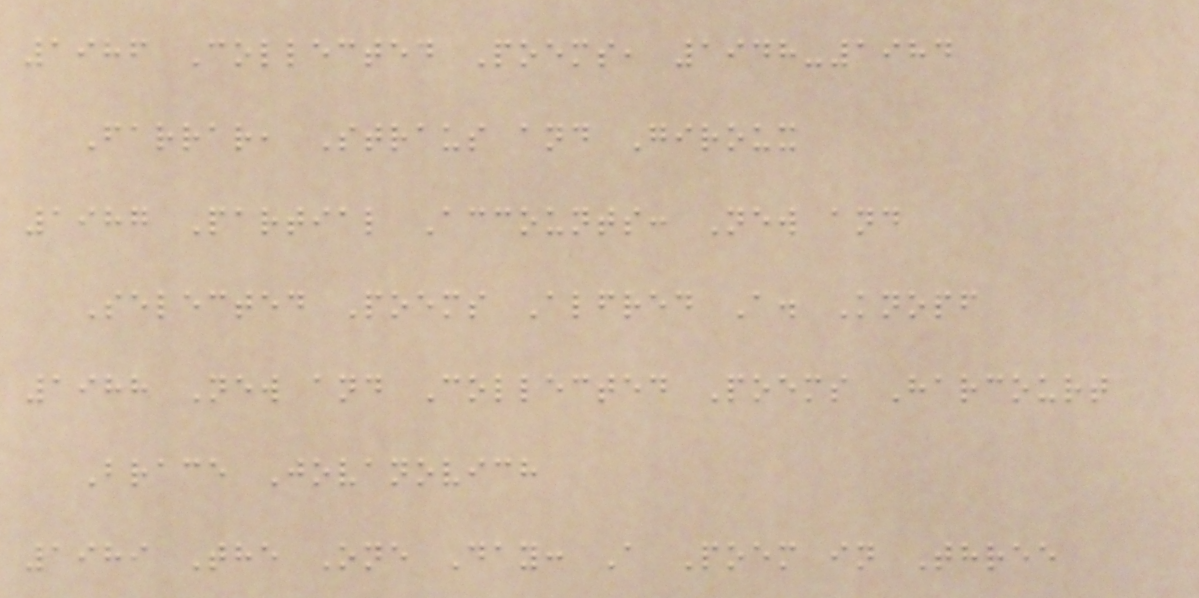1986 Collected Poems, 1948-1984
Farrar, Straus and Giroux
1987 Partial Accounts: New and
Selected Poems Alfred A. Knopf
1988 New and Collected Poems Harcourt
Brace Jovanovich
1989 The One Day: A Poem in Three
